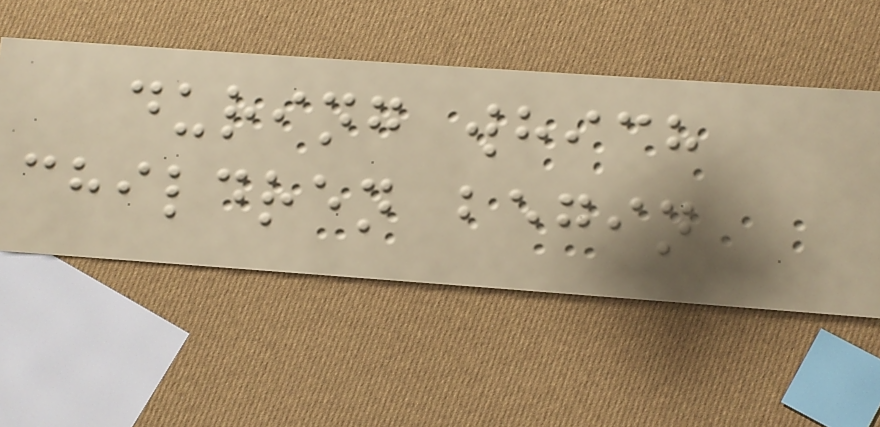during which
children begin
